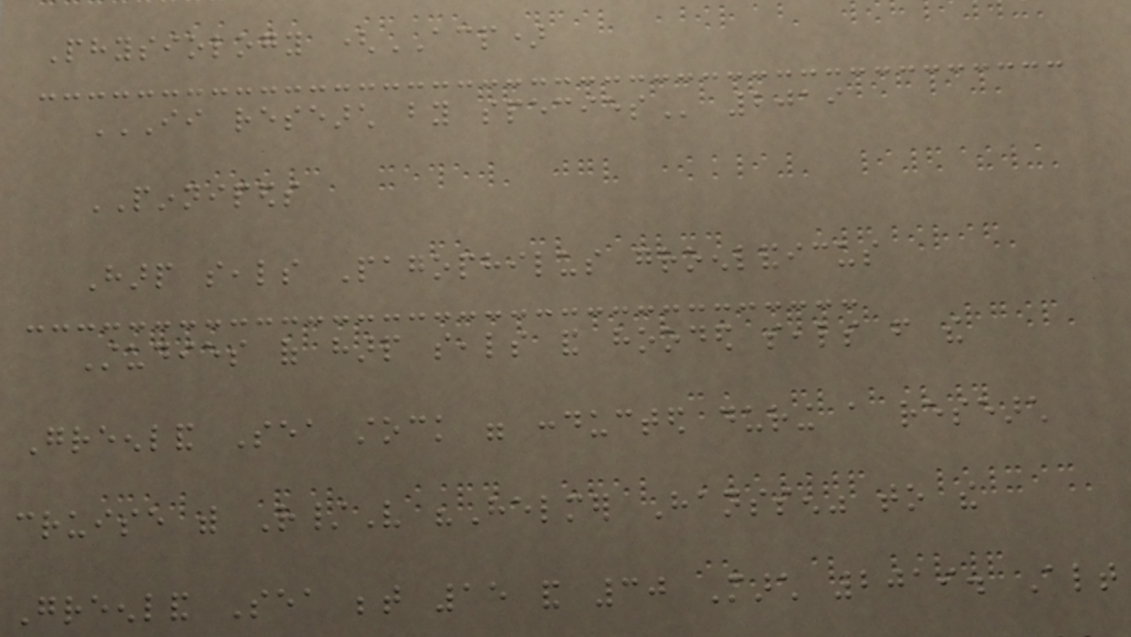Physiology (ACP)
II RESEARCH BY SPECIES 2019
PINNIPEDS
Harp seals Pagophilus groenlandicus
Studies of harp seals and hooded seals from the
Greenland Sea stock were conducted during a research
cruise with R/V "Helmer Hanssen" to the
Greenland Sea between 15 and 30 March 2019. Altogether
